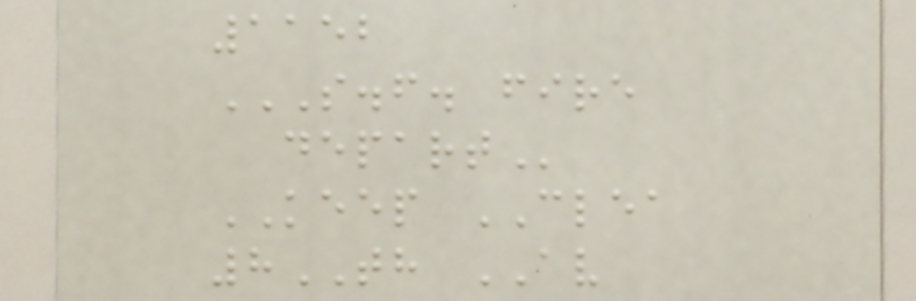1152
S.F. FIRE
DEPART
KEEP CLEA
8TH AV
